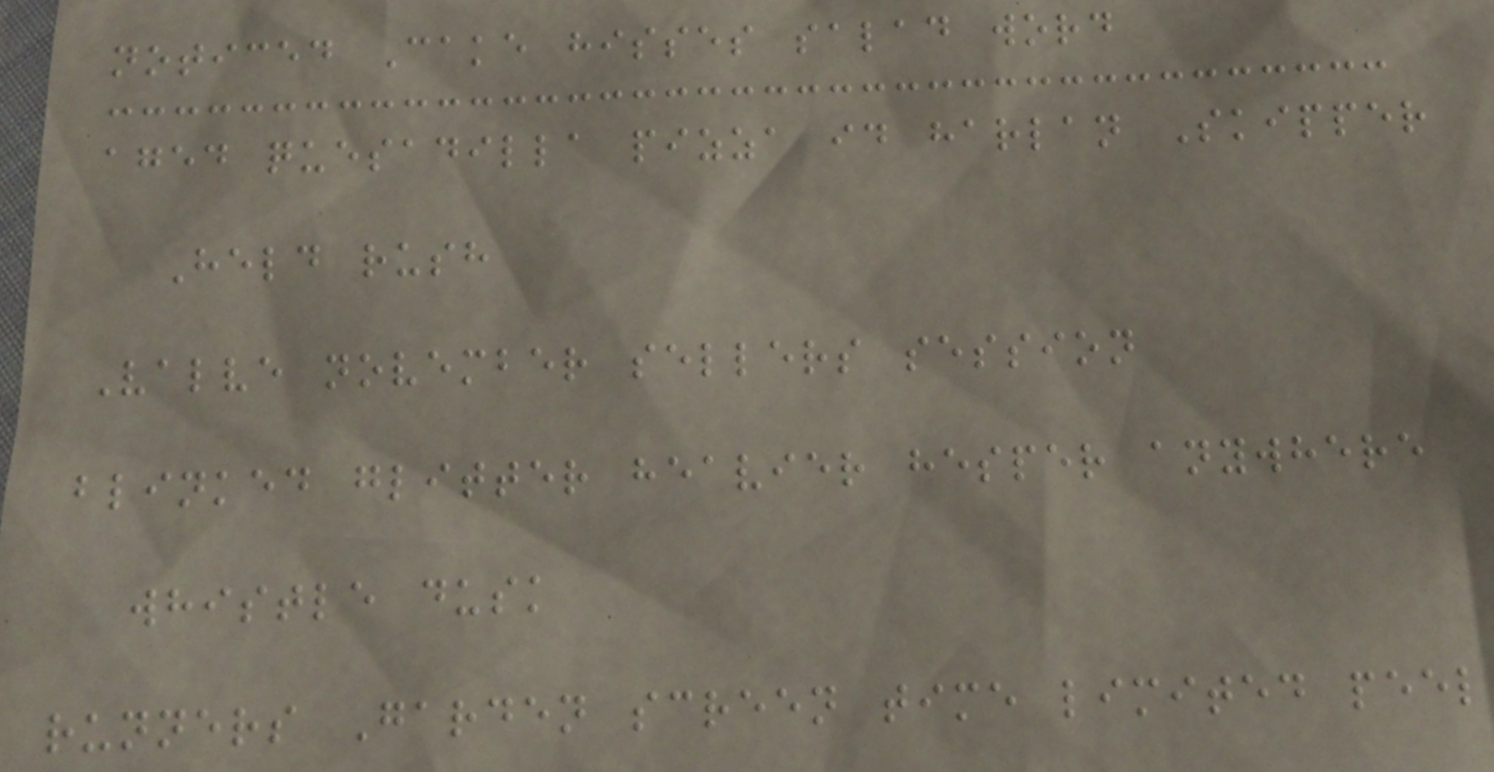noticed Cake hisses salad word
aged quesadilla pizza id harlan Skipper
Held rush
Valve november sellers session
blinked glitter heavier hesper anywhere
whistle dusk
runners Garden screen time limited peel
